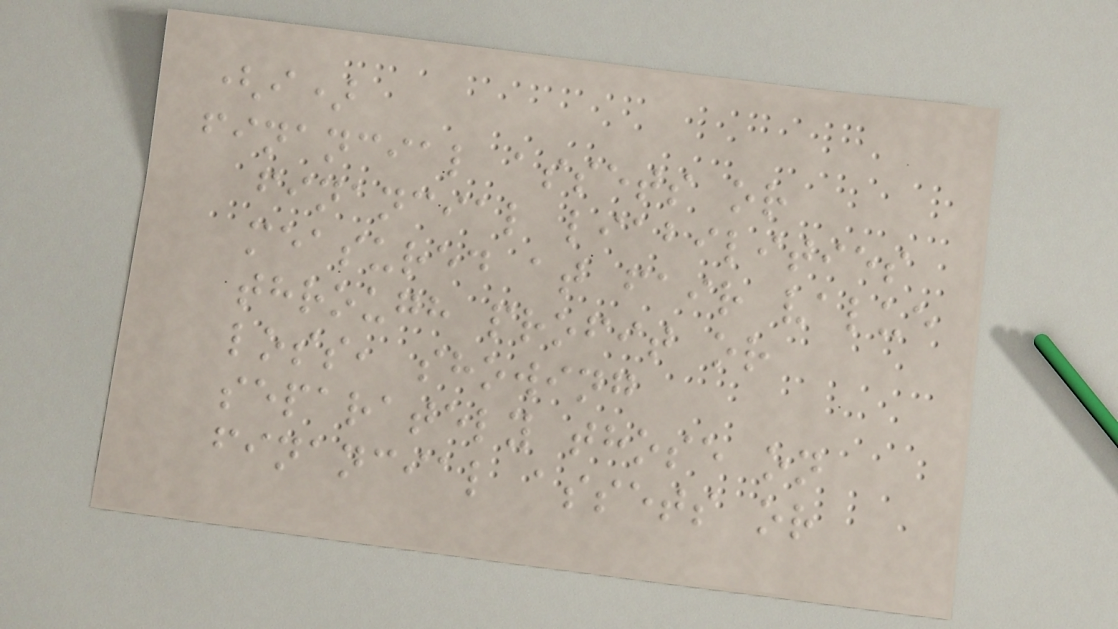(i)
financial assets or
financial liabilities
measured at fair value
through profit or
loss, showing
separately those on
financial assets or
